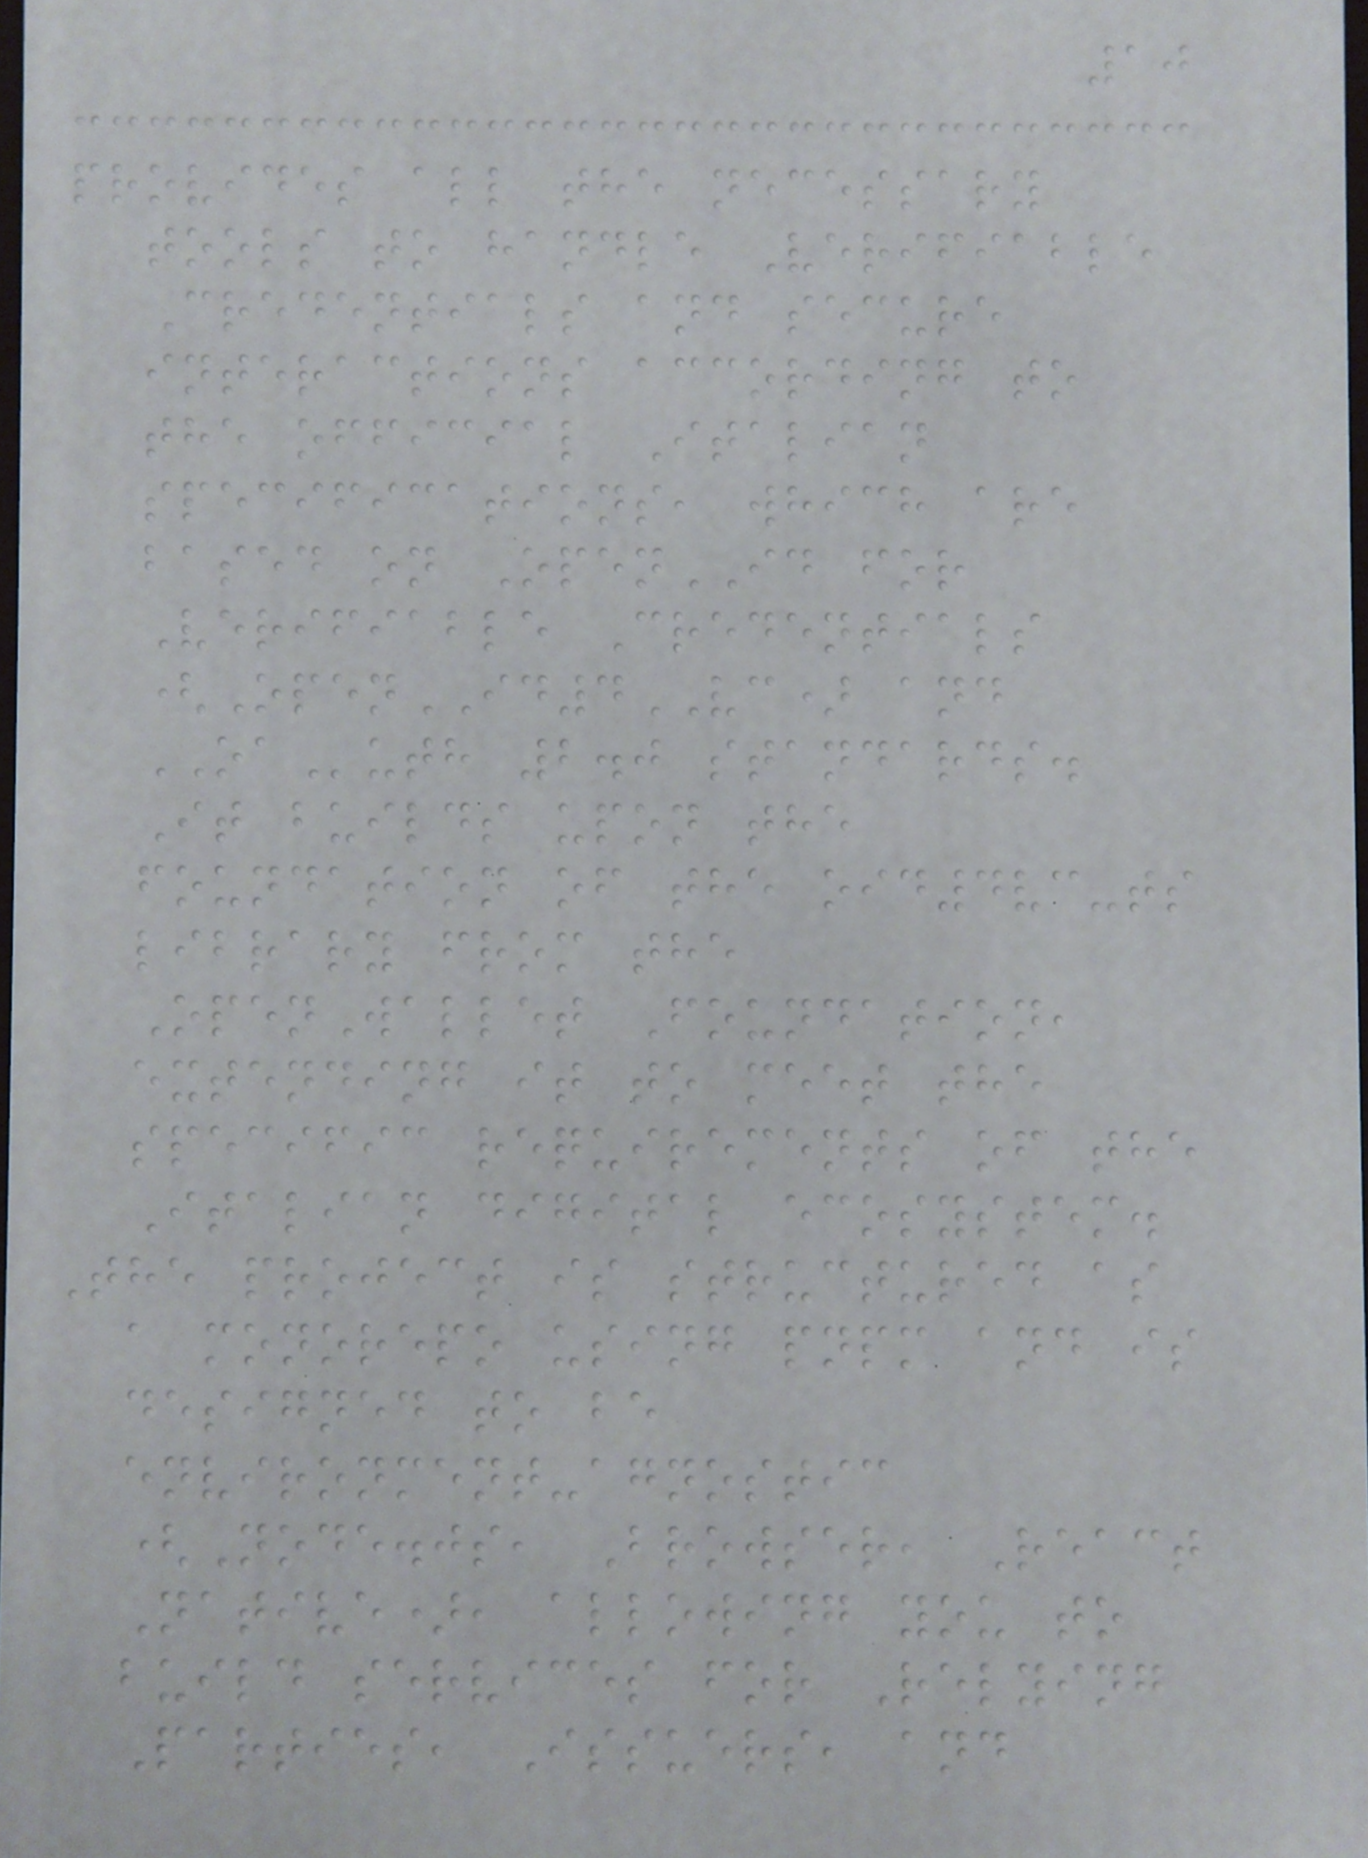10
provides all the necessary
tools to handle Verifiable
Credentials and secure
interactions according to
the official Italian
specifications, which are
based on OpenID for
Verifiable Credentials
(OpenID4VC) and
OAuth 2.0 standards.
It builds upon the
foundation of the oid4vc-ts
library from the
OpenWallet Foundation,
extending it to meet the
specific requirements of the
Italian digital ecosystem.
The project is structured as
a monorepo using pnpm and is
designed to be
environment-agnostic
(Node.js, Browser, React
Native), allowing you to
build services for Relying
Parties, Issuers, and
